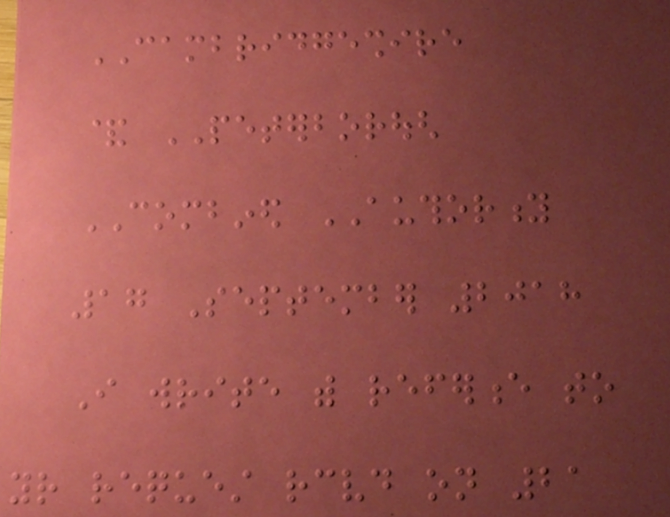CAMBRIDGESHIRE
& PETERBOROUGH
COMBINED AUTHORITY
17 September 2018
I write with reference to
your request received on 21
